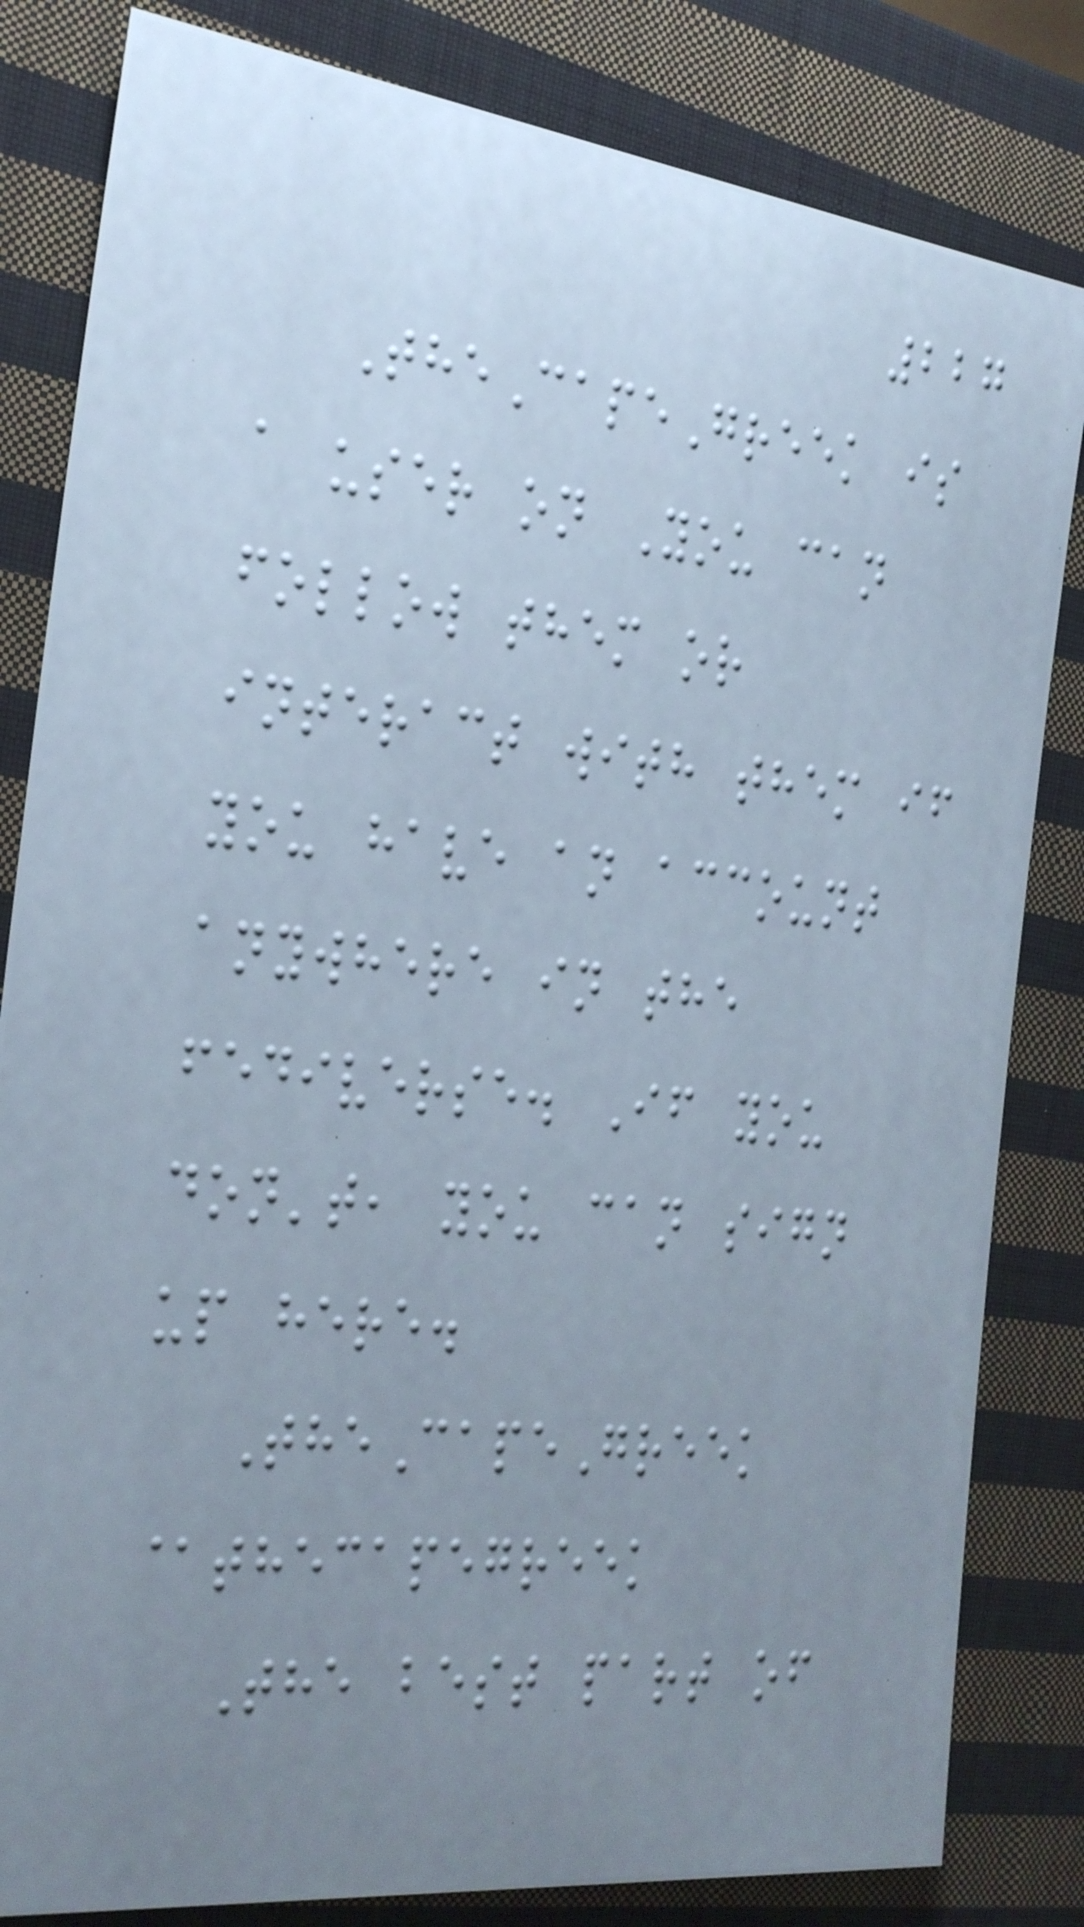227
TheCapeGreek is
a user on You can
follow them or
interact with them if
you have an account
anywhere in the
fediverse. If you
don't, you can sign
up here.
TheCapeGreek
@thecapegreek
The best part of
